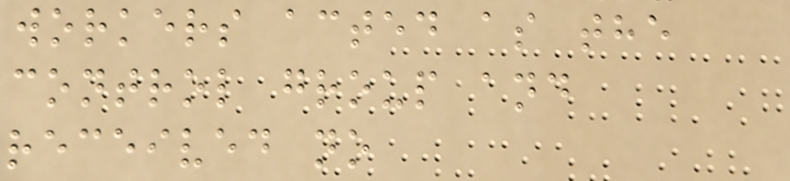workers acted as the
control group and
received no
